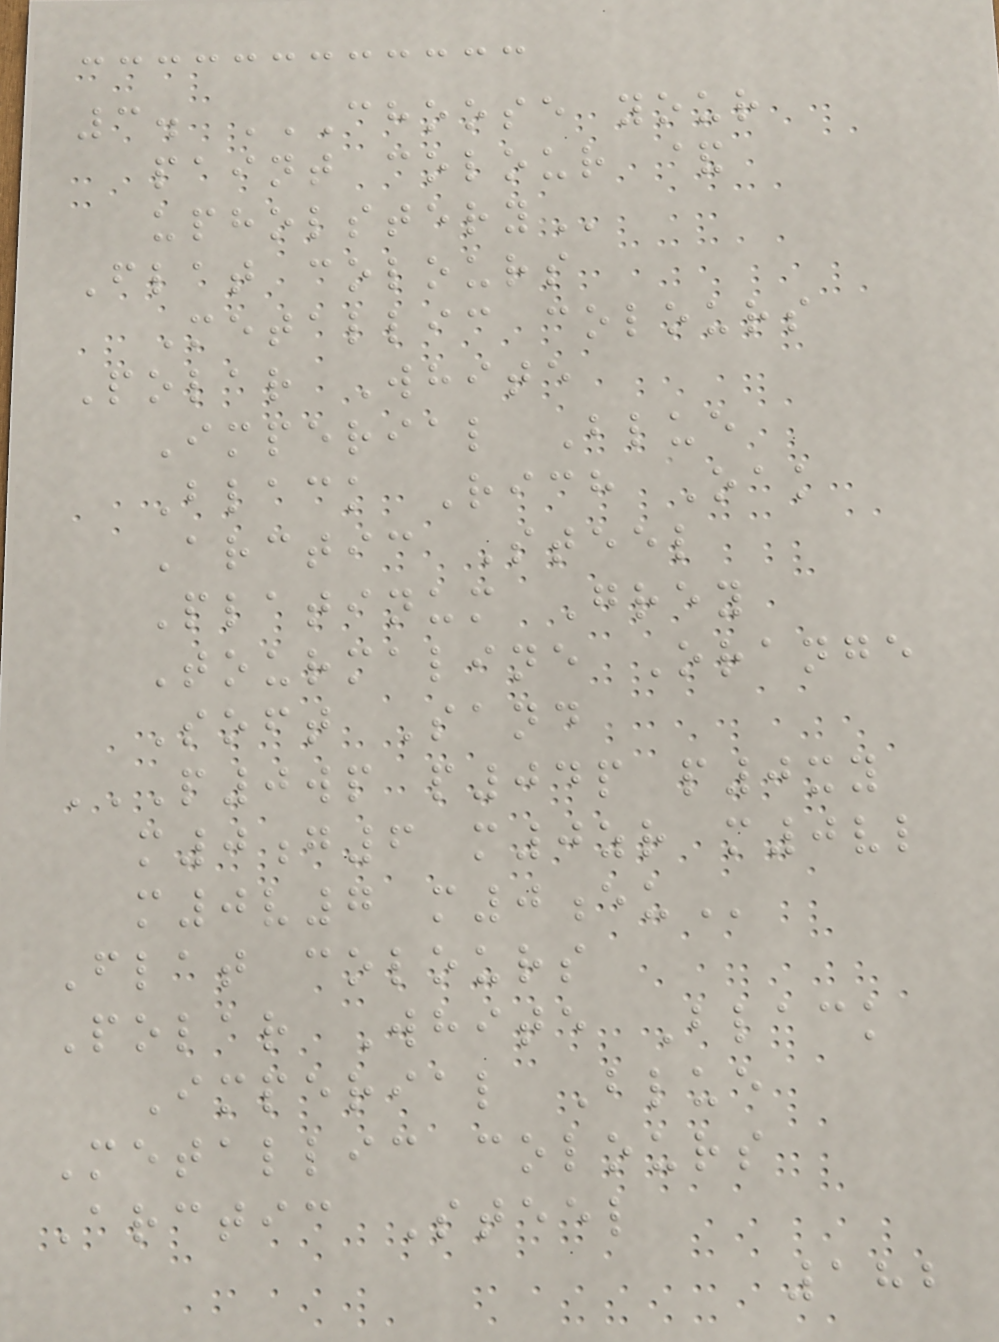3. CHOOSE YOUR
PAINT COLOUR &
UPHOLSTERY
Flat colours
Metallic colours
Polar White
Imperial Blue
Black Rich Oak
Arctic Steel
Platinum Grey
Tourmaline Orange
Soft Sand
P0WP P04P P0XY
M0G6 M0ZR M0VL
M0V7 M0EU
Flat colours
Polar White Black
Imperial Blue
Metallic colours
Arctic Steel
182
